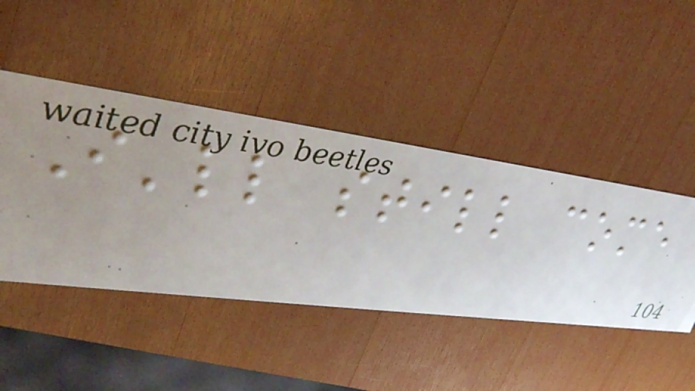I'll still come
